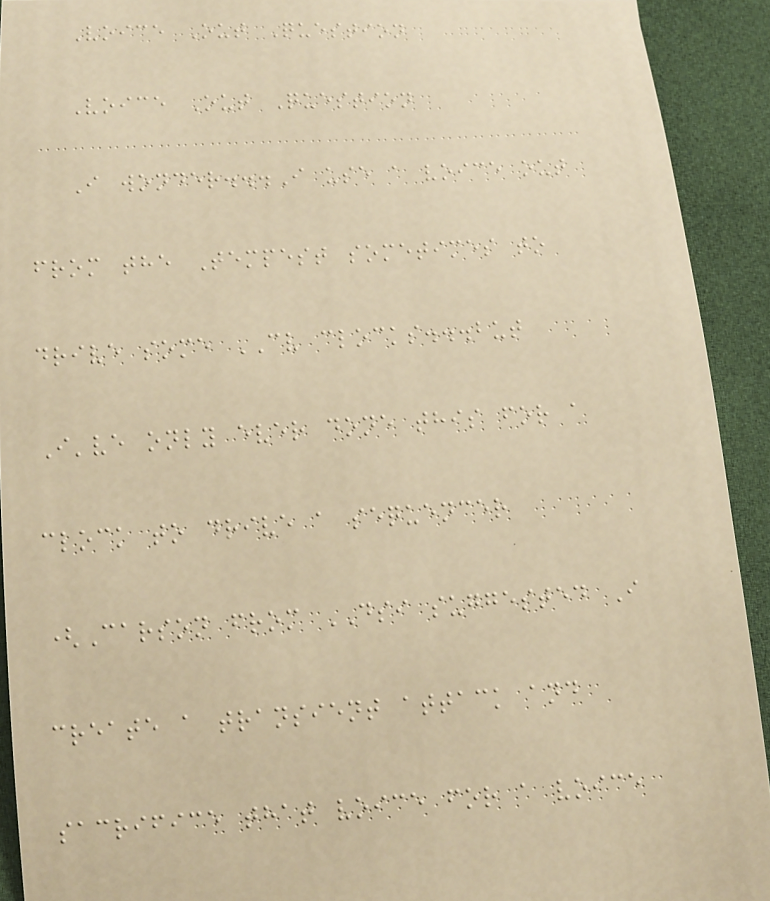Voice Out Question
Voice Out Question
I wonder...I use a voice out
from the Tempest sometimes to
drive some CV clocks...but
I've only ever done this for a
clock to drive a sequencer
(Carson from DSI suggested I
create a transient attack and
sacrifice that voice for a voice
